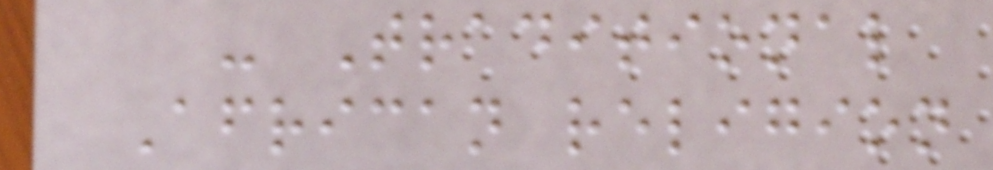- Traditional
African religion
